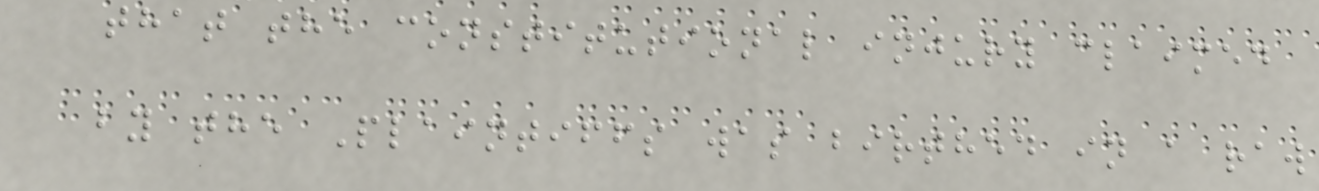that the constitutional injury claimed
by the Plaintiffs was birthed in a raw
